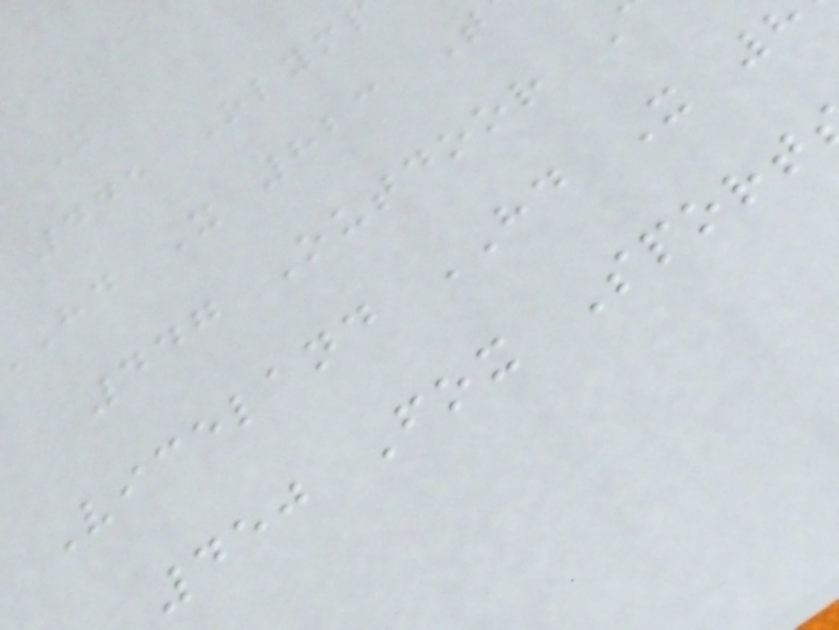445 Olym
hd X 823 T
447 Outdoor
Viceland HD X 8
450 Fox Sport
